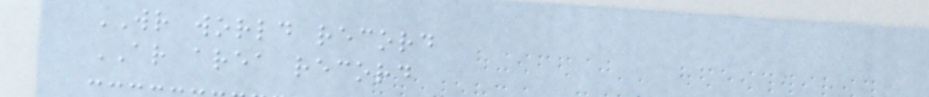WR world record
AR area record
